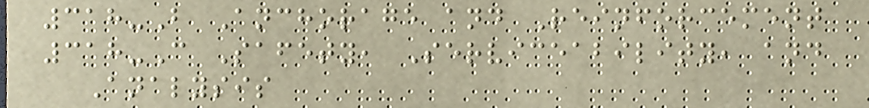318-B Anchorage and Reinforcement
318-C Safety, Serviceability, and
Analysis
